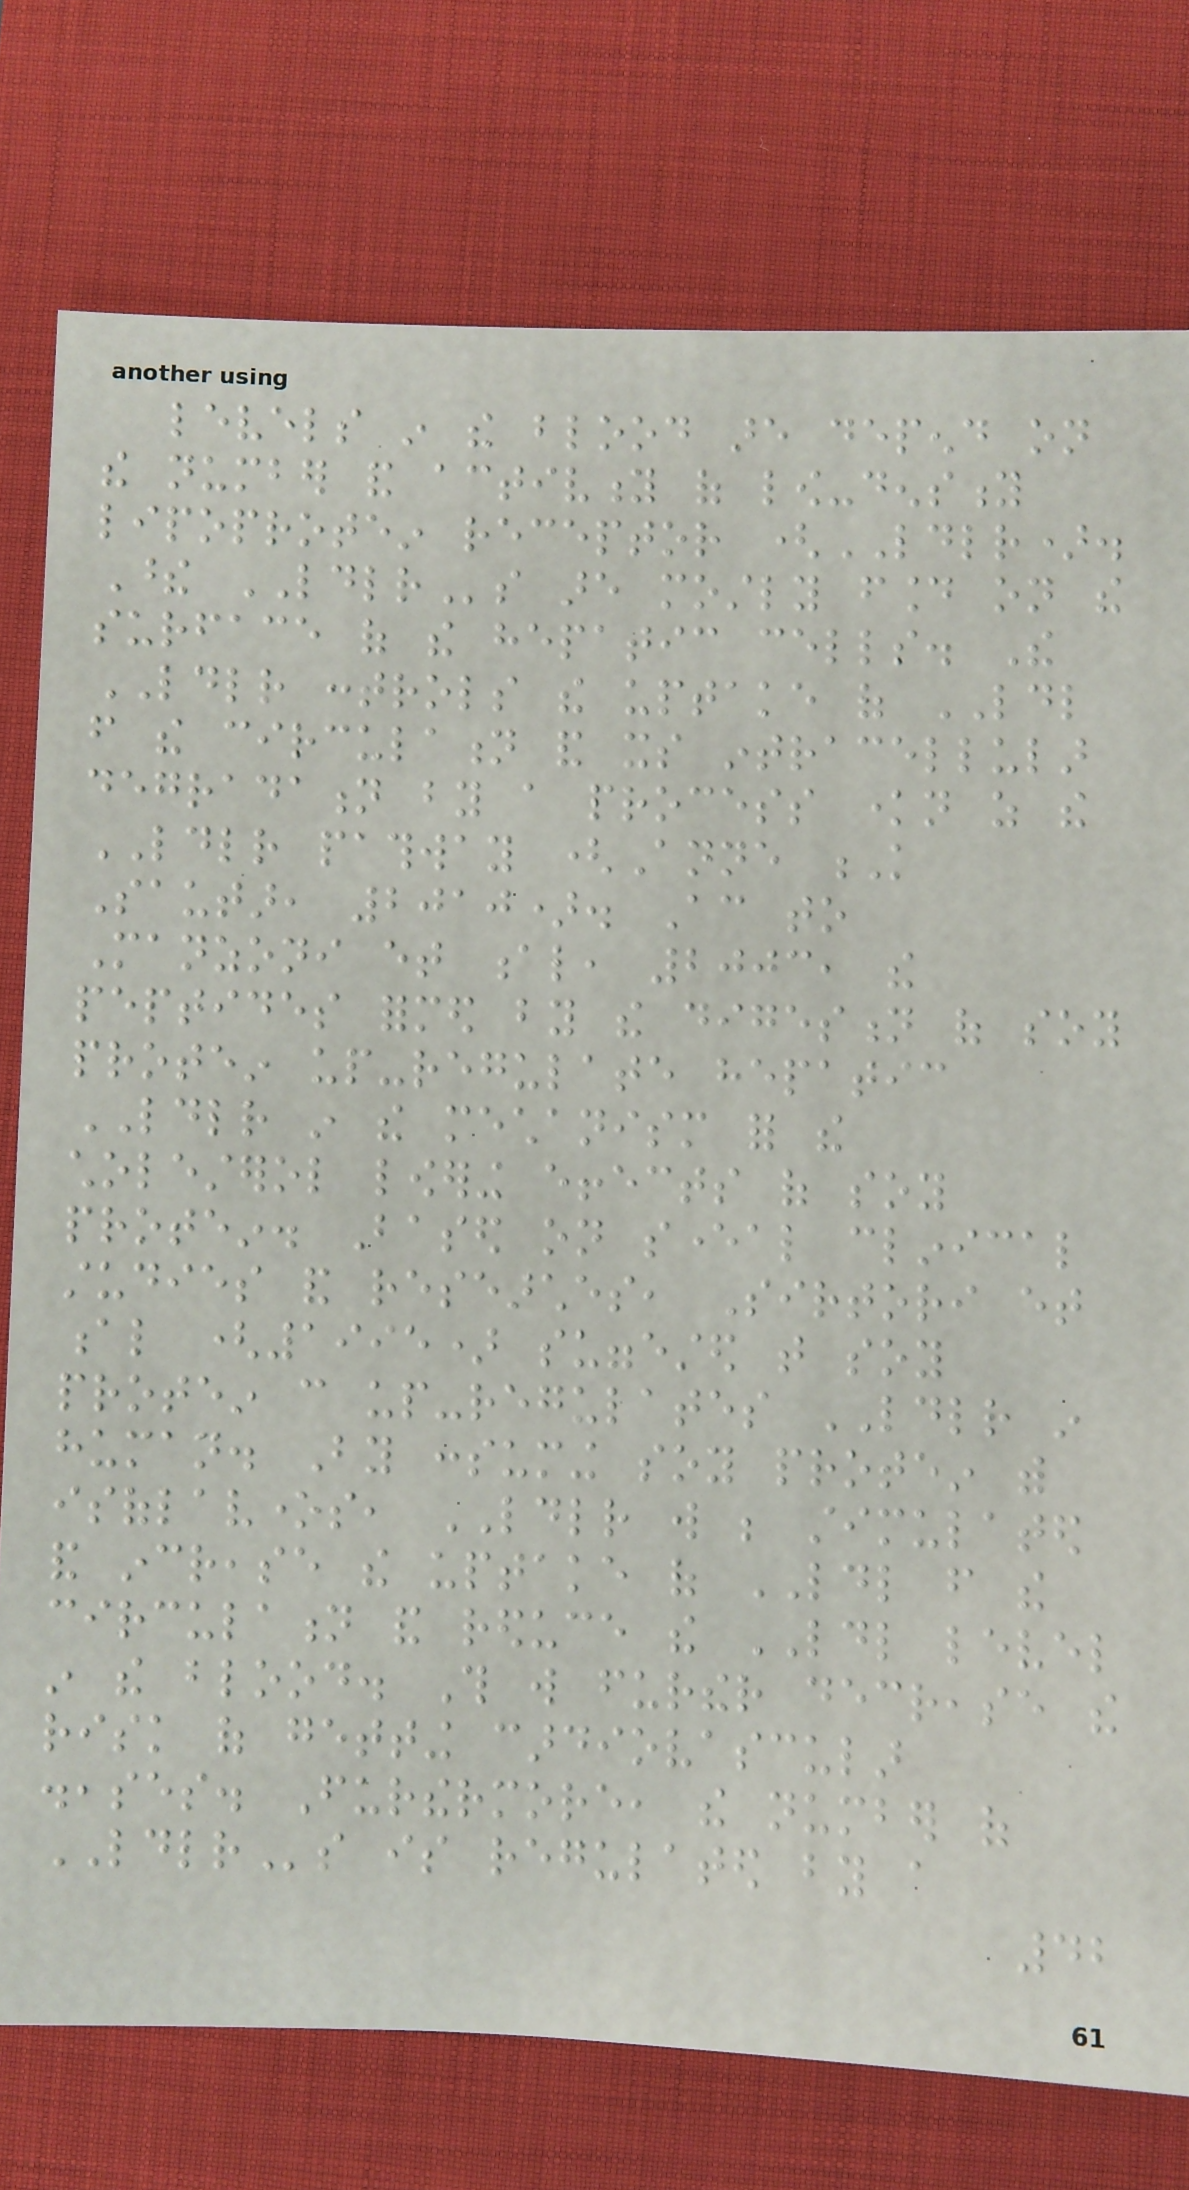levels in the blood are depend on
the number and activity of low-density
lipoprotein receptor (LDLR).
These LDLRs are mostly found on the
surface of the hepatic cells. The
LDLR controls the uptake of LDL
from the circulation and its intracellular
degradation by a process known as the
LDLR pathway (Anne K
Sautar, 2010). According to
Manzoni et al, 2003, the
peptides formed by the digestion of soy
protein up-regulate hepatic
LDLR in the mechanism for the
cholesterol lowering effects of soy
protein. Based on several clinical
studies and researches, Sirtori et
al (1995) suggested that soy
protein can up-regulates LDLR in
human. By consuming soy protein with
isoflavones, LDLR will be stimulated
and increase the uptake of LDL from the
circulation and reduce the LDL level
in the blood. This will further decrease the
risk of getting cardiovascular
diseases. Furthermore, the number of
LDLRs is regulated by a
42
